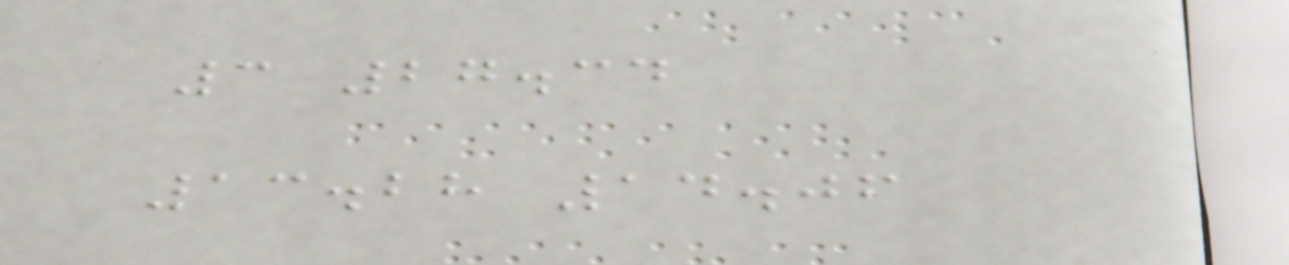3 27.34
13.28 14.06
